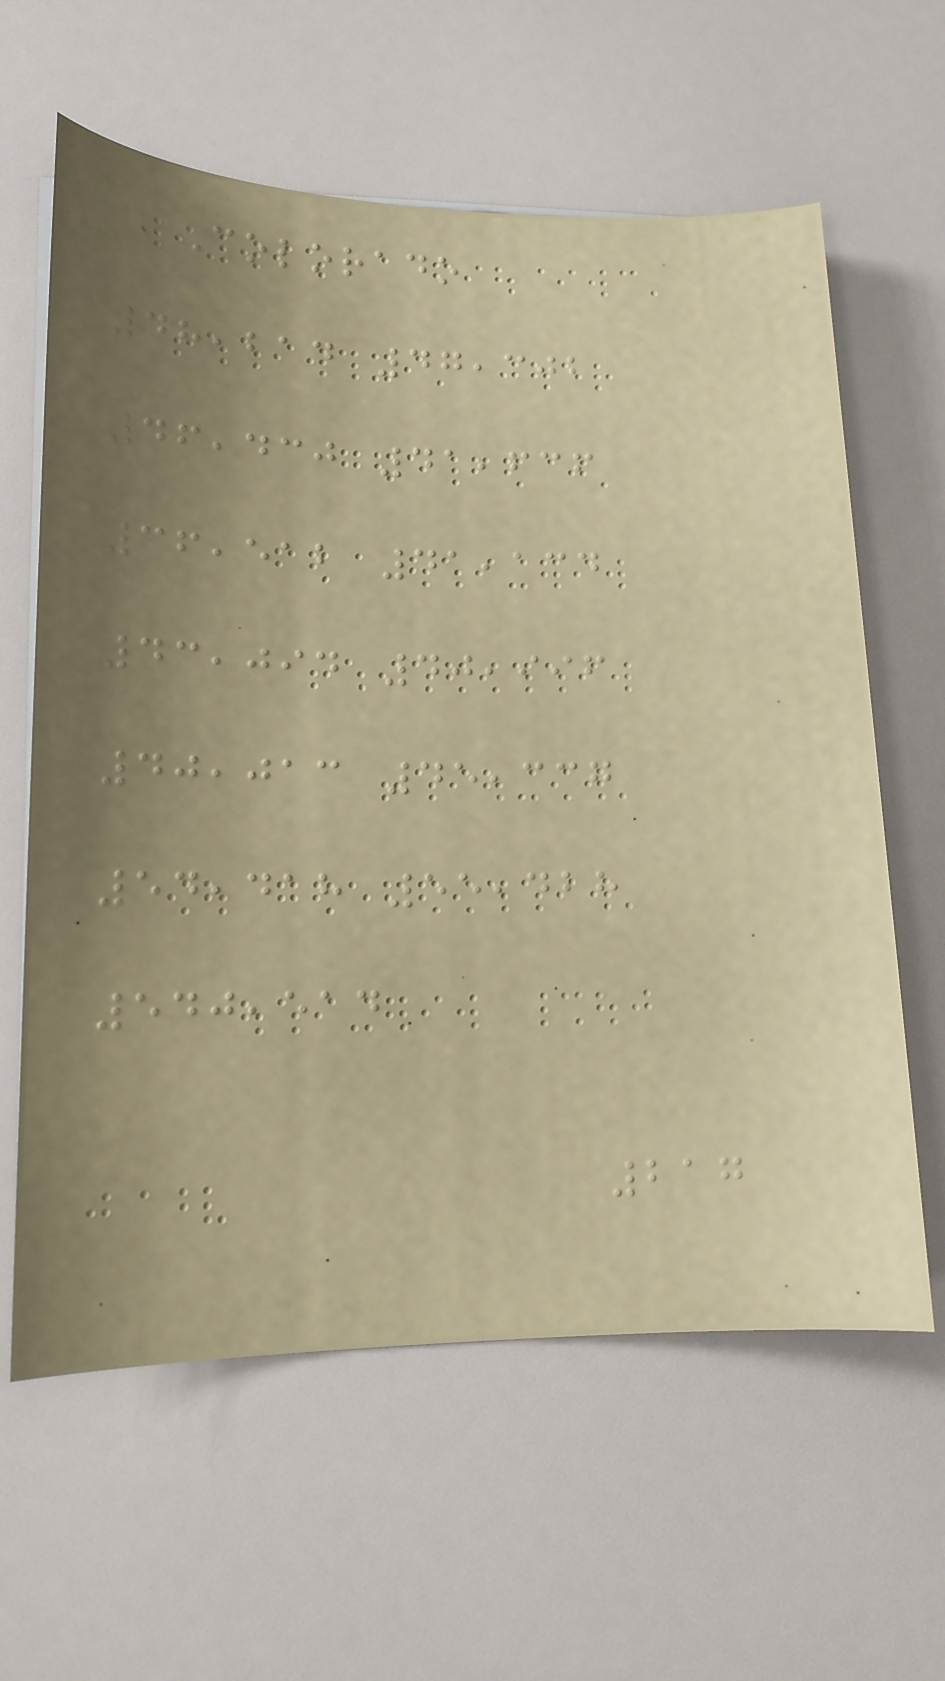Colorado
48,214 47,302
46,430 41,636
36,512 41,134
43,094 40,996
40,013 45,337
54,418 55,428
540,514
217
